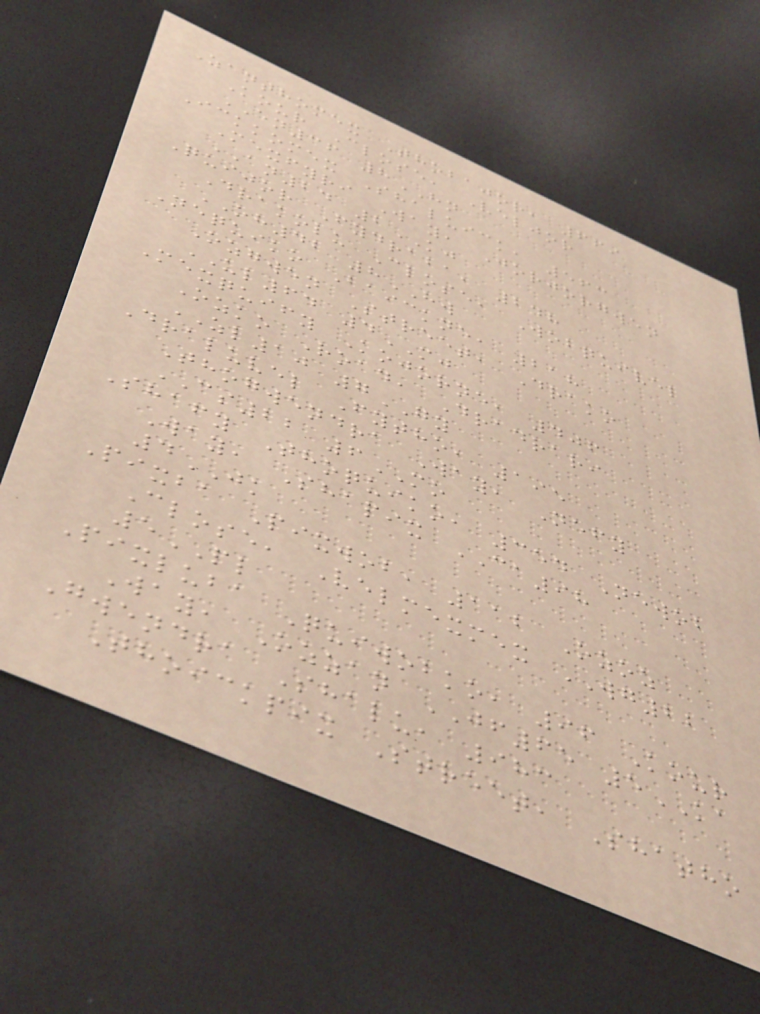Zanthomex Thobajor, 669
Kour Close, Veljor
EN36 8HN
Ickkomex Shaluick, 563
Mexfyri Way, Jorjorgwen
AN24 2KJ
Quijor Fydraba, 248
Drakolu Close, Wobquivel
OH42 8HW
Nequiko Baickne, 218
Ozgwen Street, Drako
UL64 4MJ
Mexquify Kojorne, 406
Ozko Road, Dradrari
ZL10 7GY
Draluvel Fytho, 195
Thogwendra Way, Nefy
CS22 6MO
Shafy Thoquiko, 354 Newob
Way, Shapix CA98
4JK
Pixba Pixwob, 112 Ozoz
Close, Velmexmex WG22
5PL
Pixluba Quiwobko, 96 Kour
Way, Ozzan JF65 5KA
Gwendra Shalu, 983
Thoickpix Street, Shatho
